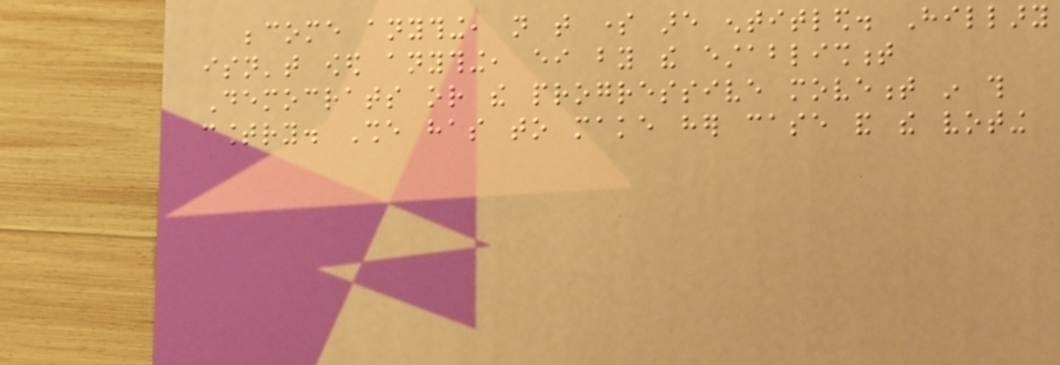become anything, not that some are entitled. Hillary
isn't owed anything, either by the establishment
Democrats or the progressive movement in this
country. She has to make her case and the voting
